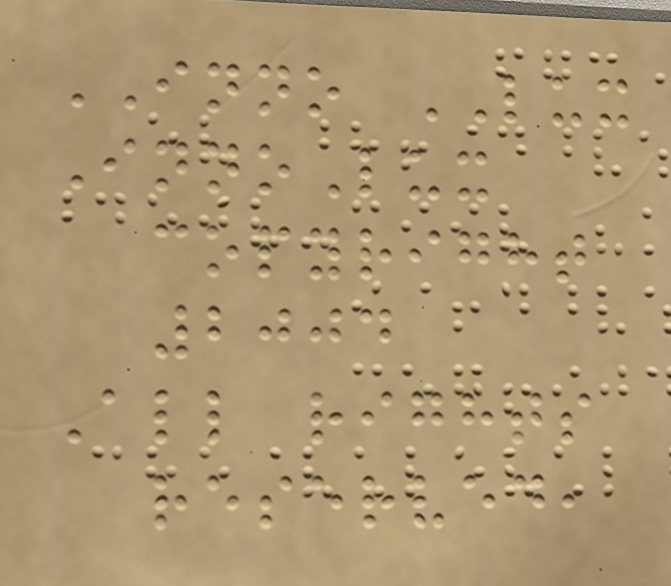INNO LUX
InnoLux
copyright
2004
All rights
reserved,
